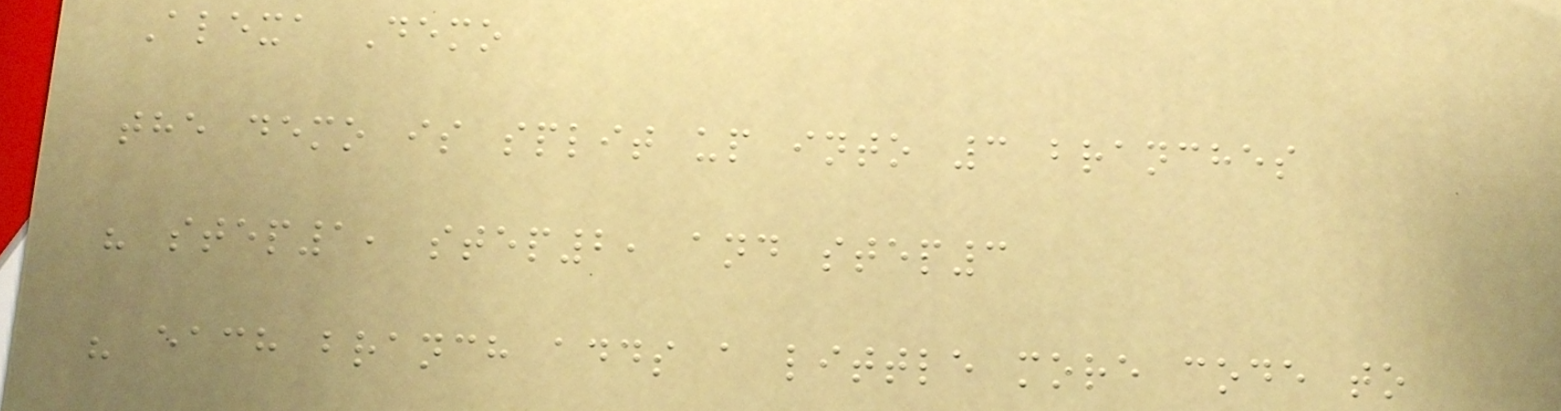Alexa Demo
the demo is split up into 3 branches
" step1, step2, and step3
" each branch adds a little more code to
